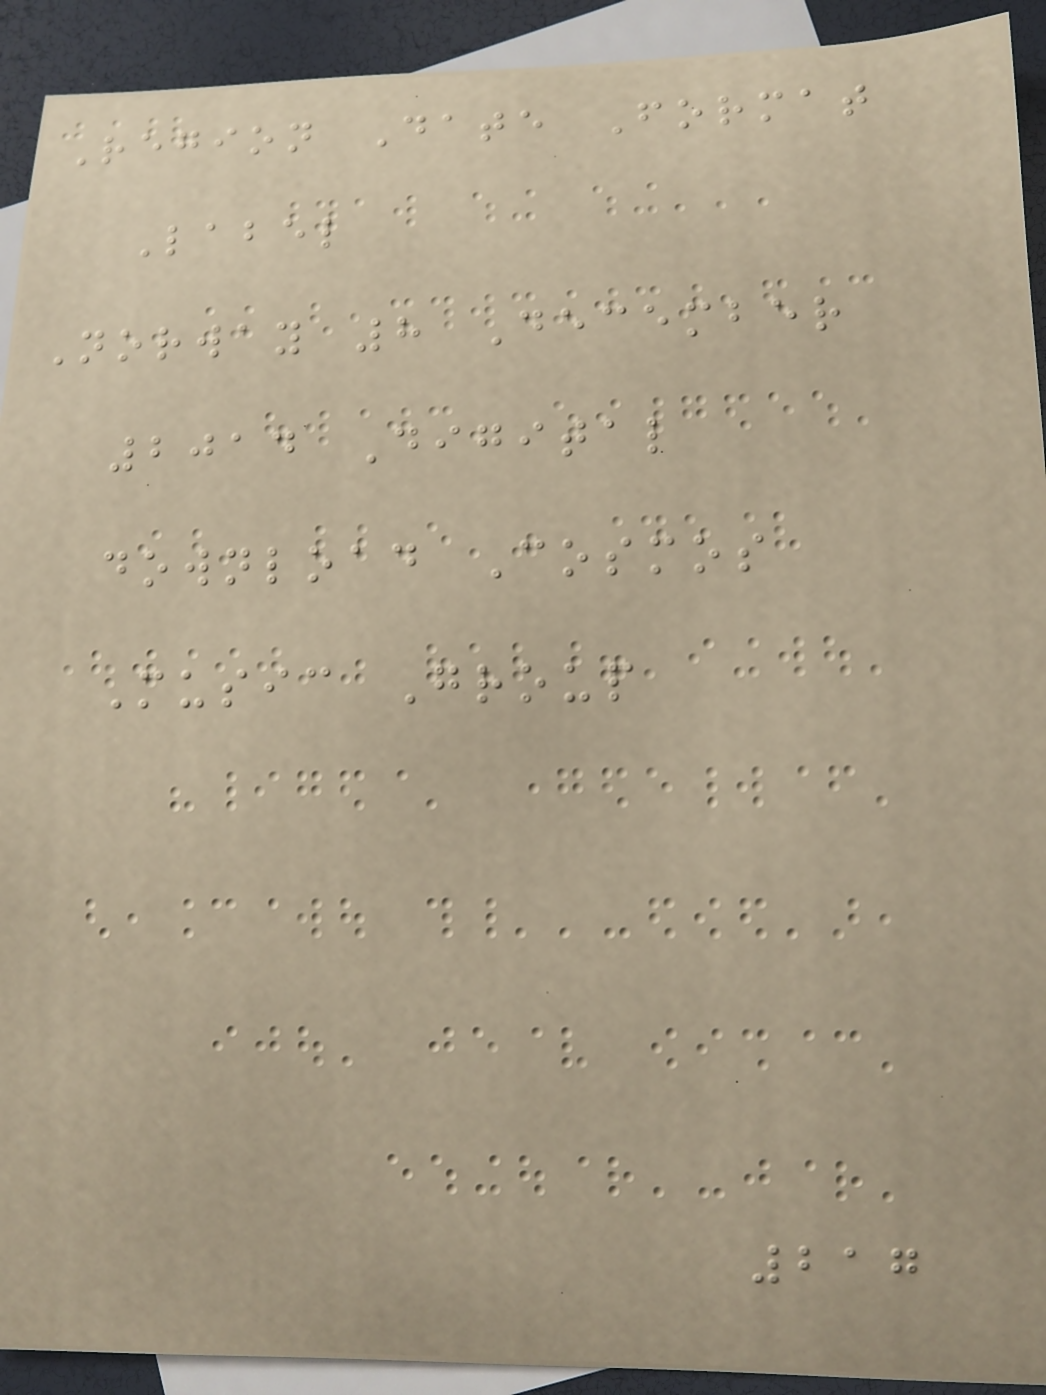Region Date Format
Label
Norway 8 December
2014 Digital
download Cosmos
Music Group
217
